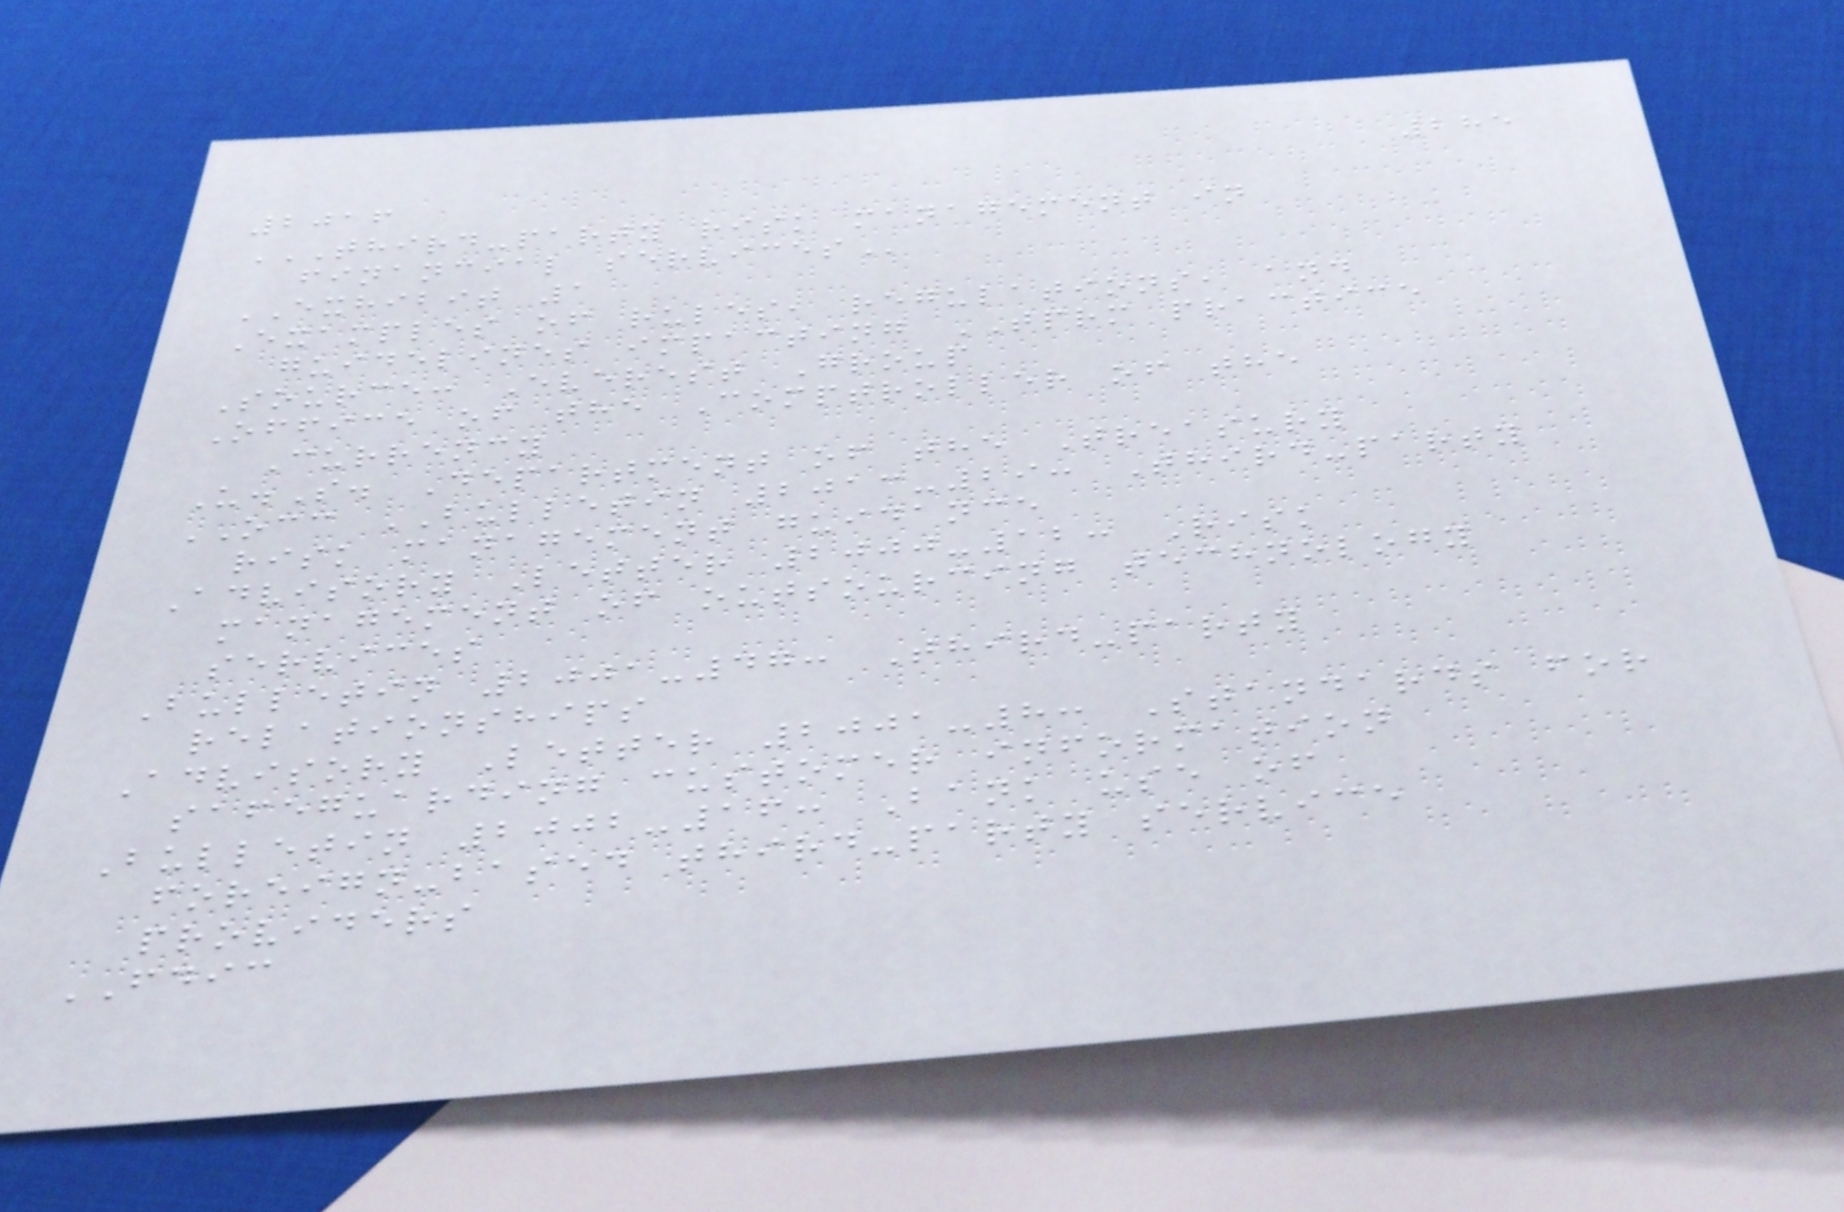285
2016
THIRD-PARTY RISK MANAGEMENT IN
FINANCIAL SERVICES
EXHIBIT 1
Examples of rules, regulations, and
guidelines impacting TPRM practice
Source: Everest Group
Office of the Comptroller of the
Currency
U.S. Department of the Treasury
OCC BULLETIN 2013-29: Third-party
risk management guidance
Advisory Letter 2000-12: Risk
management of outsourcing technology
services
Bulletin 2001-47: Third-party
relationships
Advisory Letter 2001-8: Standards for
safeguarding customer information
Bulletin 2002-16: Bank use of
foreign-based third-party service
providers
FDIC
